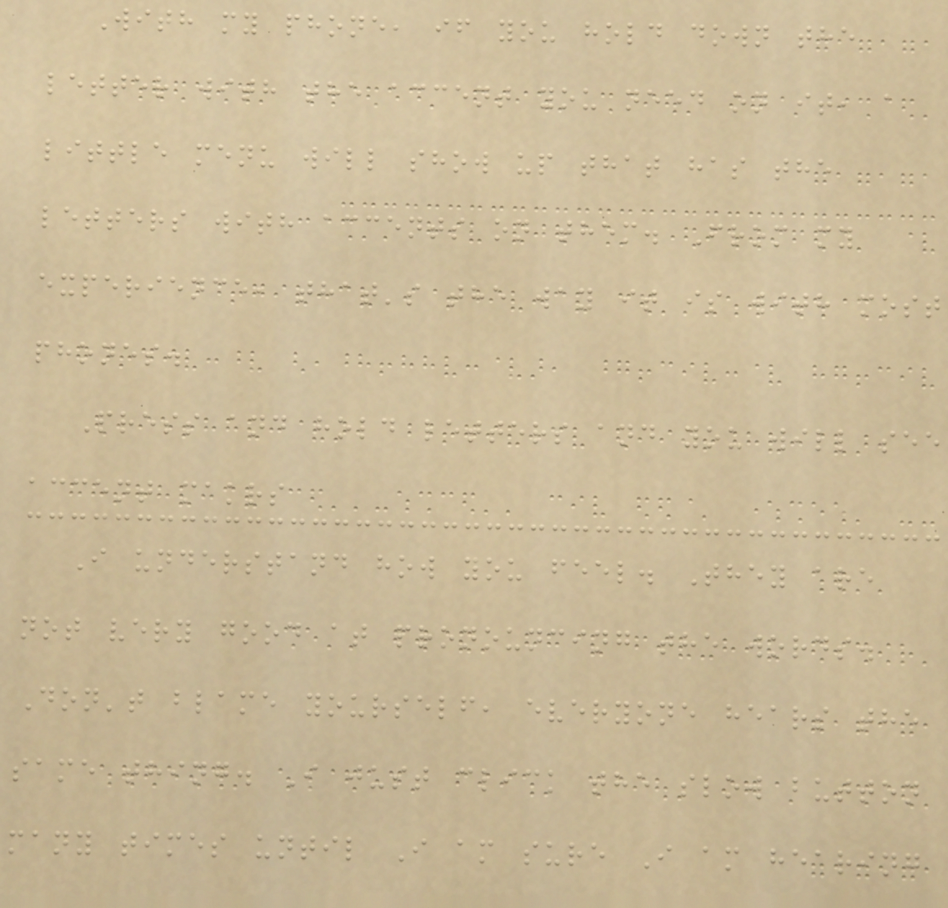With my phone, if you hold down the
letter with the accent you need on it, a
little menu will show up that has the
letters with accents on them. From my
experience, that's the way it is with most
phones.
Press and hold letters and you will see
accent makrs
I understand how you feel. They are
not very good at pronouncing the words.
Don't blame yourself, everyone hears the
same thing. I just click the slow button
many times until I am sure I am hearing
